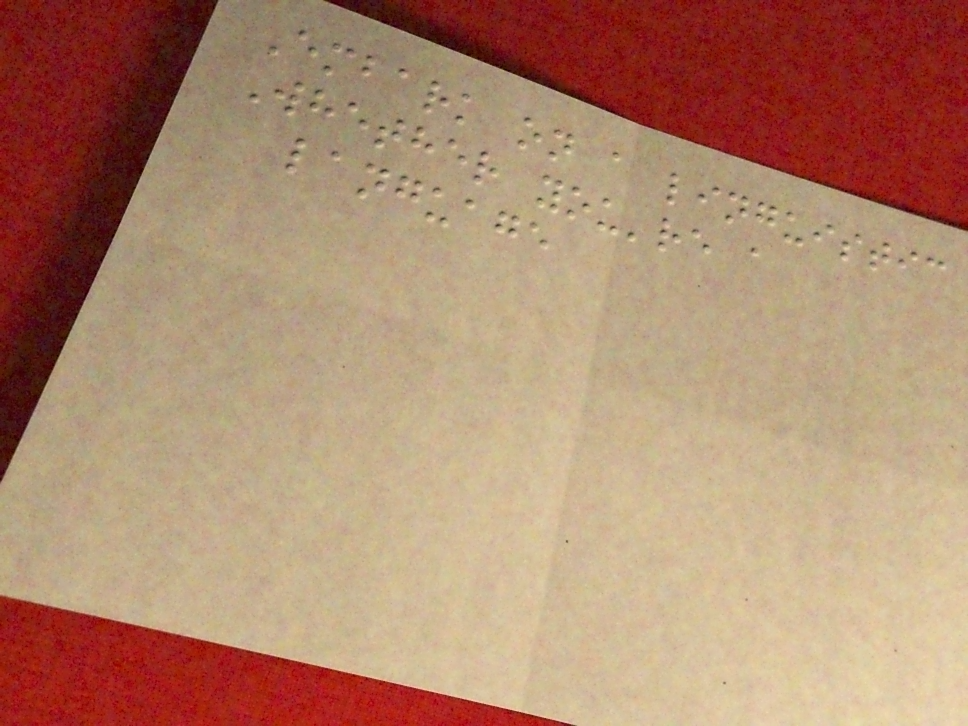Embark on a linguistic
Whether you're a
language
